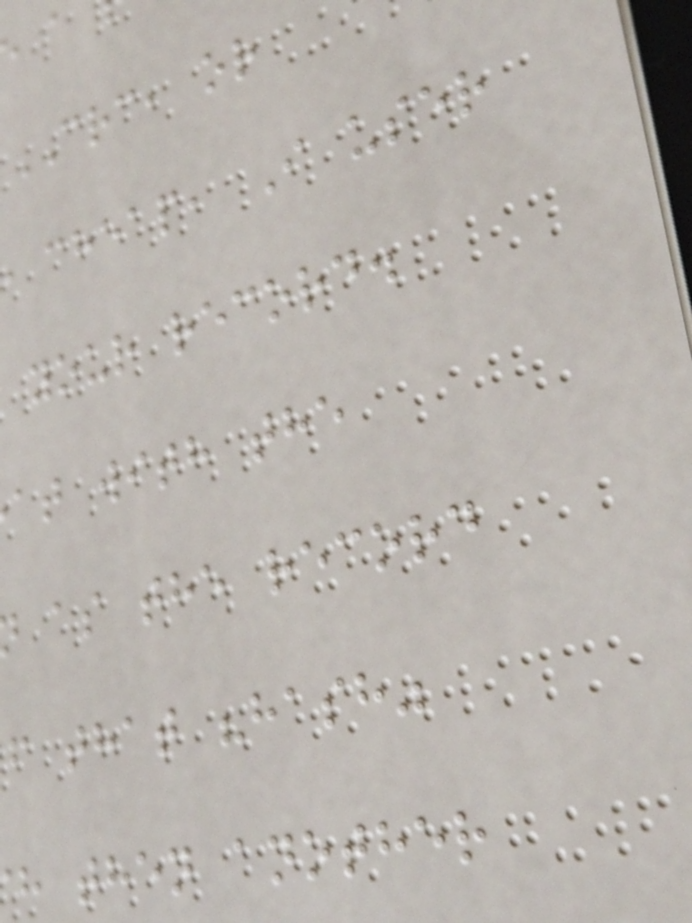CRC, or
cheap, I user
your record.
at with the
as the record
f that "hash"
h then another
